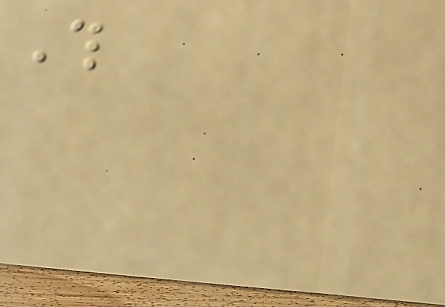This
